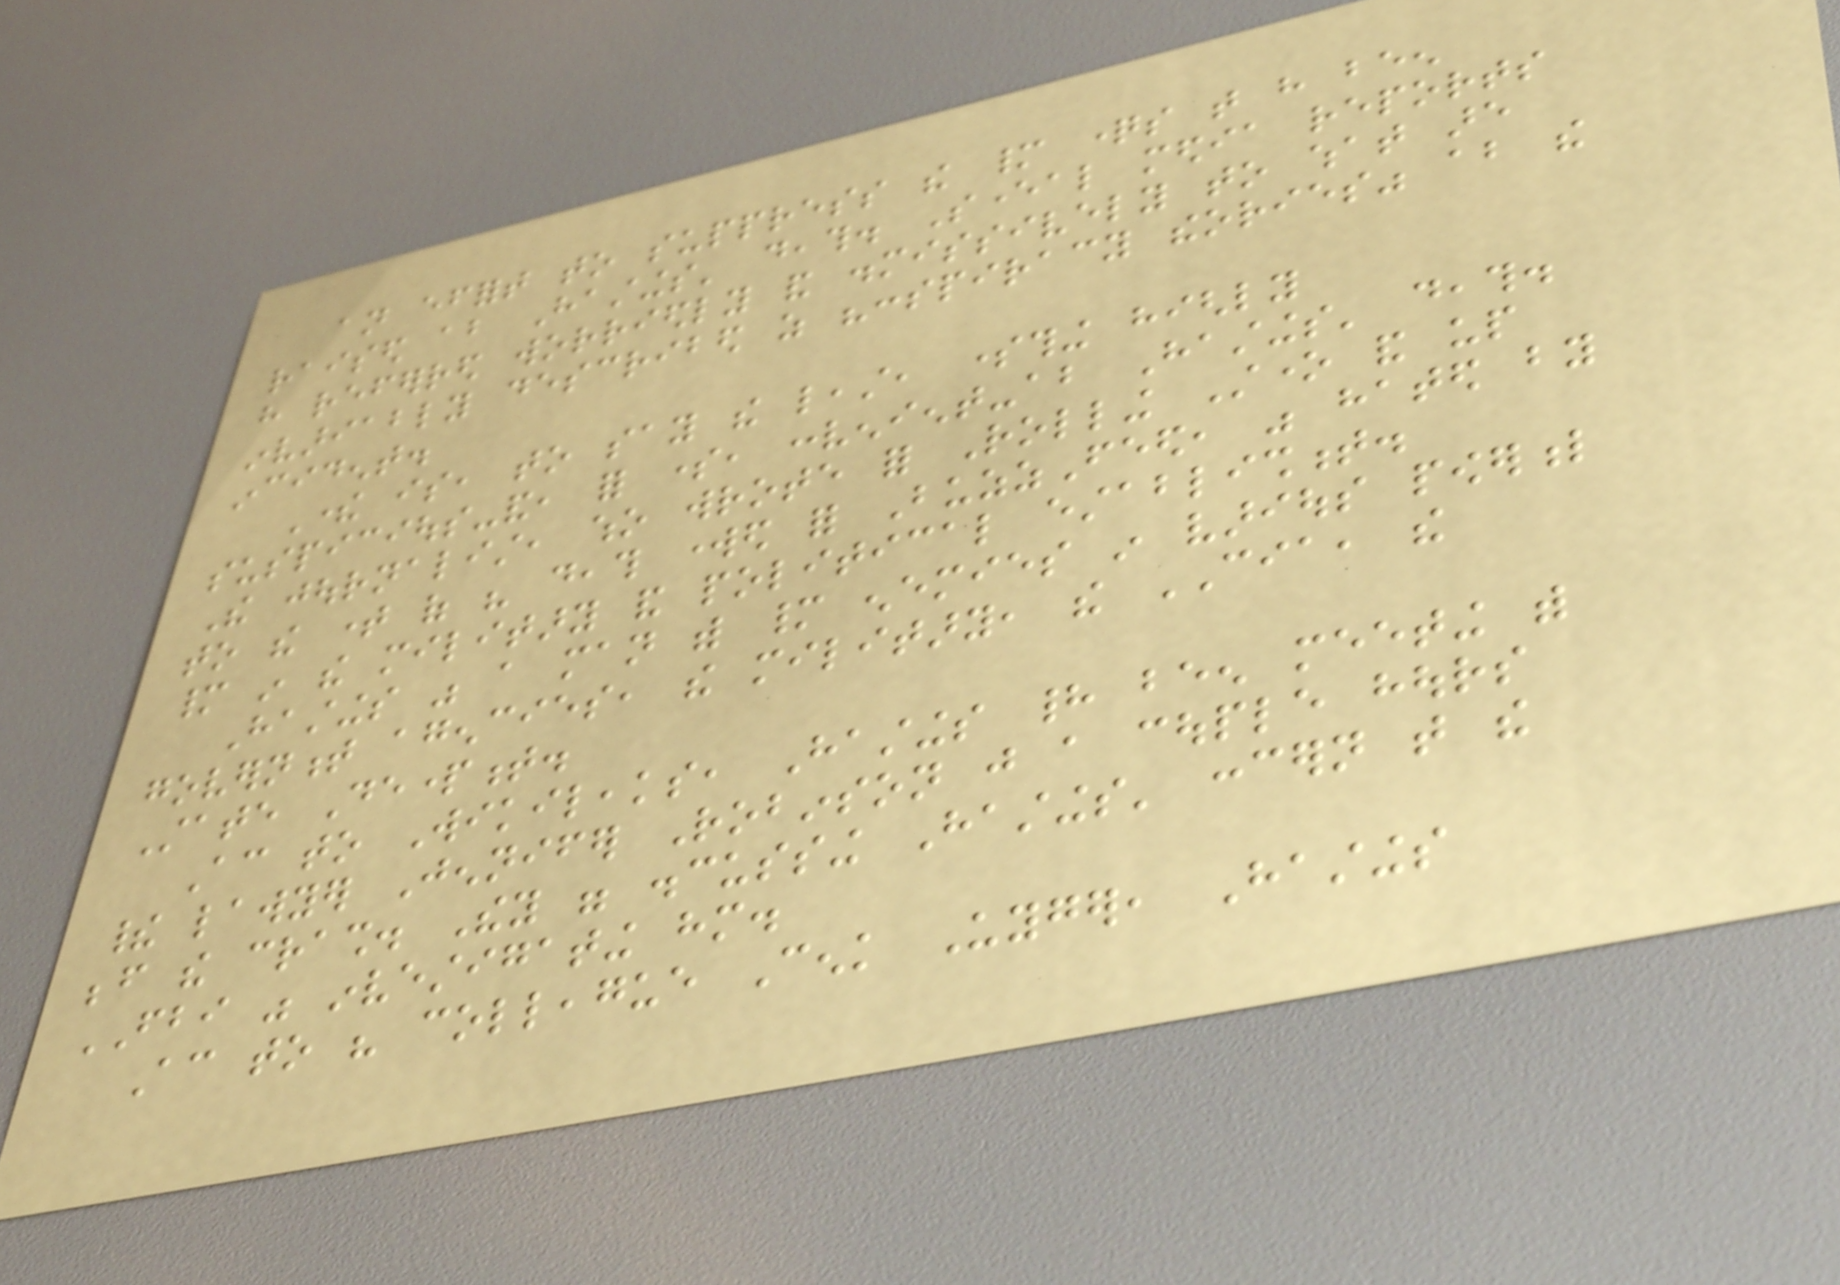an effort to suppress the many questions that have been
raised about Hastings' death. Several media reports
have referred worriedly and dismissively to what are
invariably described as "conspiracy theories" about the
incident.
There is, to say the least, something highly
suspicious-and, for some, convenient-about Hastings' death.
The journalist, who wrote for Rolling Stone and up
to the time of his death worked for BuzzFeed, was hated by
many in the military and political establishment.
Hastings was a man with many enemies in various powerful
government agencies, the military, the CIA, the
State Department.
According to Wikileaks, Hastings had been meeting with
their lawyer Jennifer Robinson just a couple hours
before the crash. They were discussing Hastings' concern that the
FBI was investigating him.
According to his colleague Cenk Uyger, Hastings
